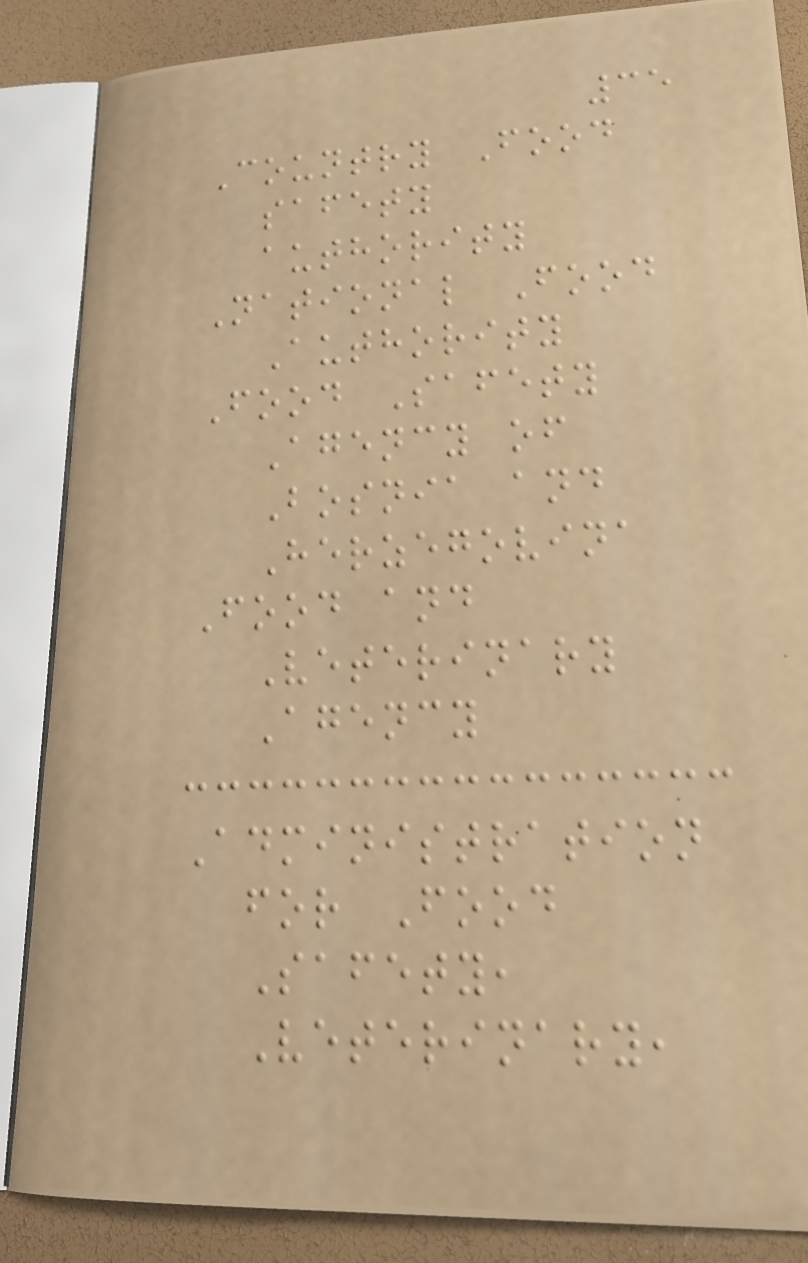35
Country Food
safety
authority
National Food
Authority
Food Safety
Agency of
Bosnia and
Herzegovina
Food and
Veterinary
Agency
Administration
for Food
Safety,
Veterinary,
